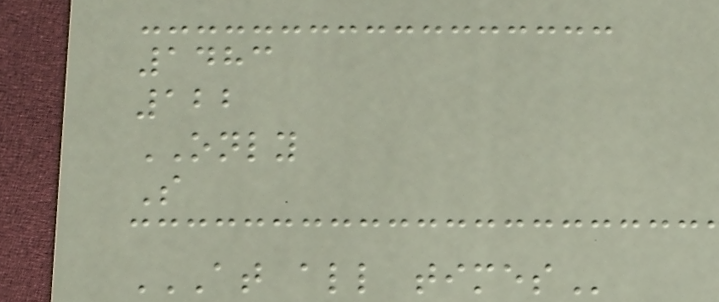1483
122
ONLY
S
AT ALL TIMES
